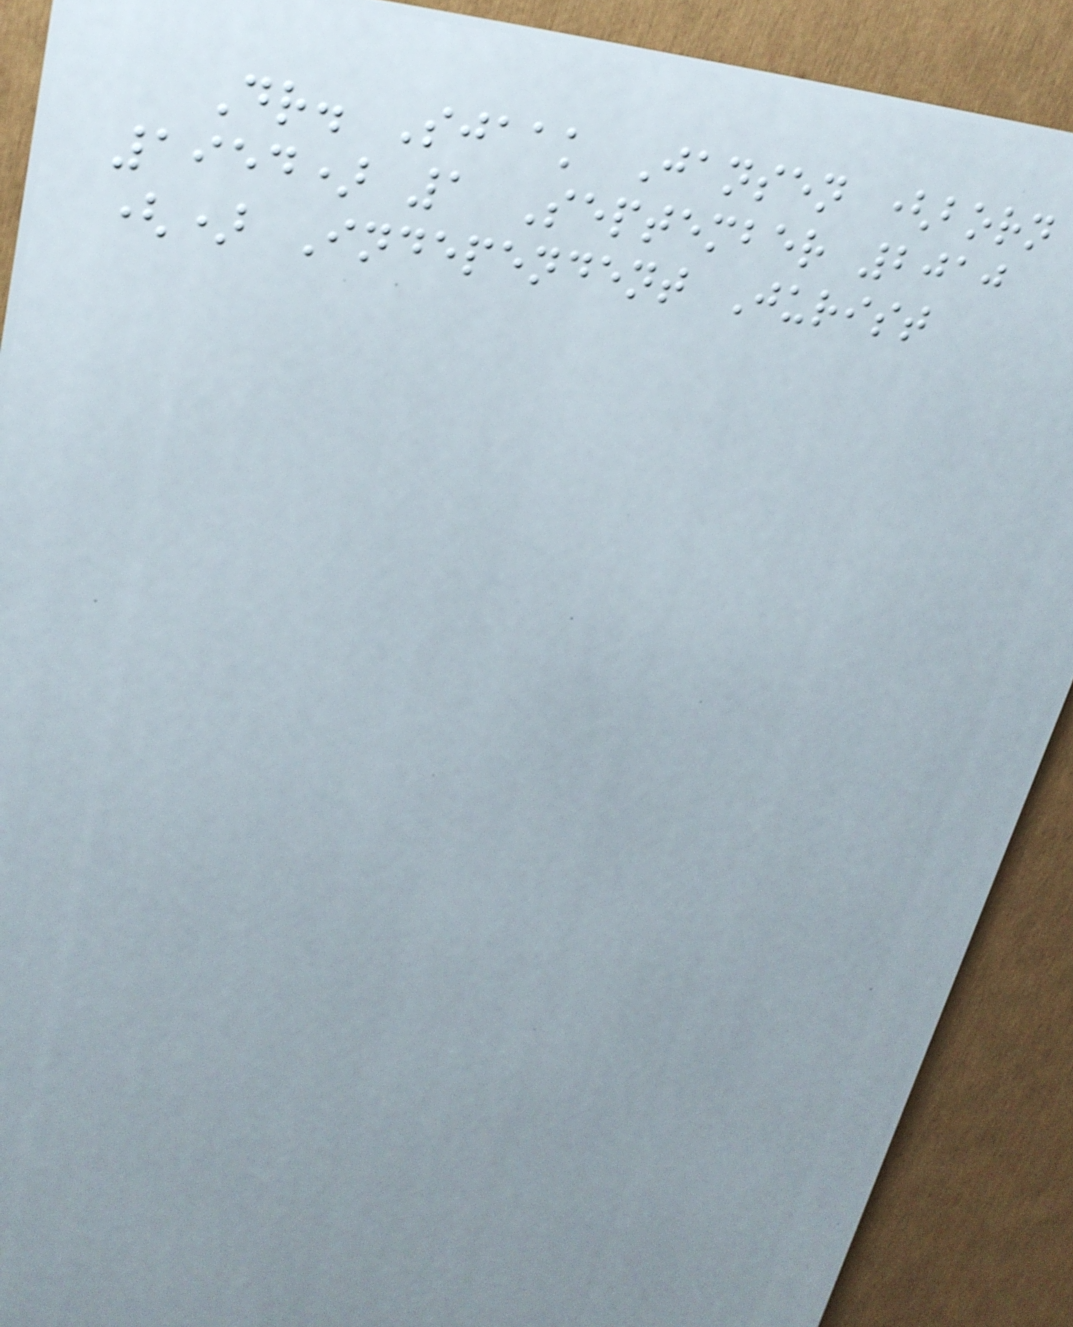Dr. Sjaak Jansen (born
1954) 1 September 2010
() Independent Jurist
